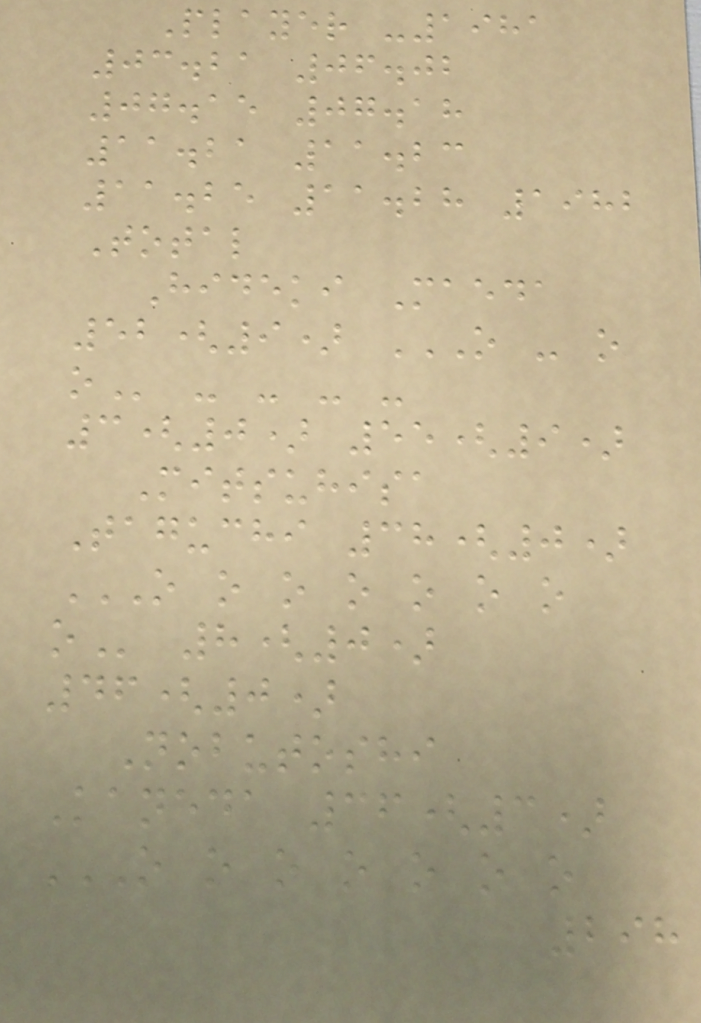Player -1981
03.21 06.02
07.15 07.18
11.21 11.23
11.25 11.28 1982
Total
Hideki Maeda
52(9) O - O
O - - - -
3(0) 55(9)
Mitsuhisa
Taguchi 38(0)
O O O O O O O
O 8(0)
46(0)
Nobutoshi
Kaneda 36(3)
O O O O O O O
298
